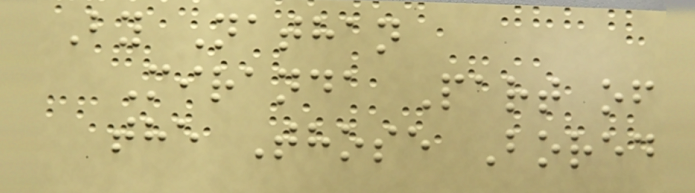By Nathan
Miranda Part of
the Those Bored
